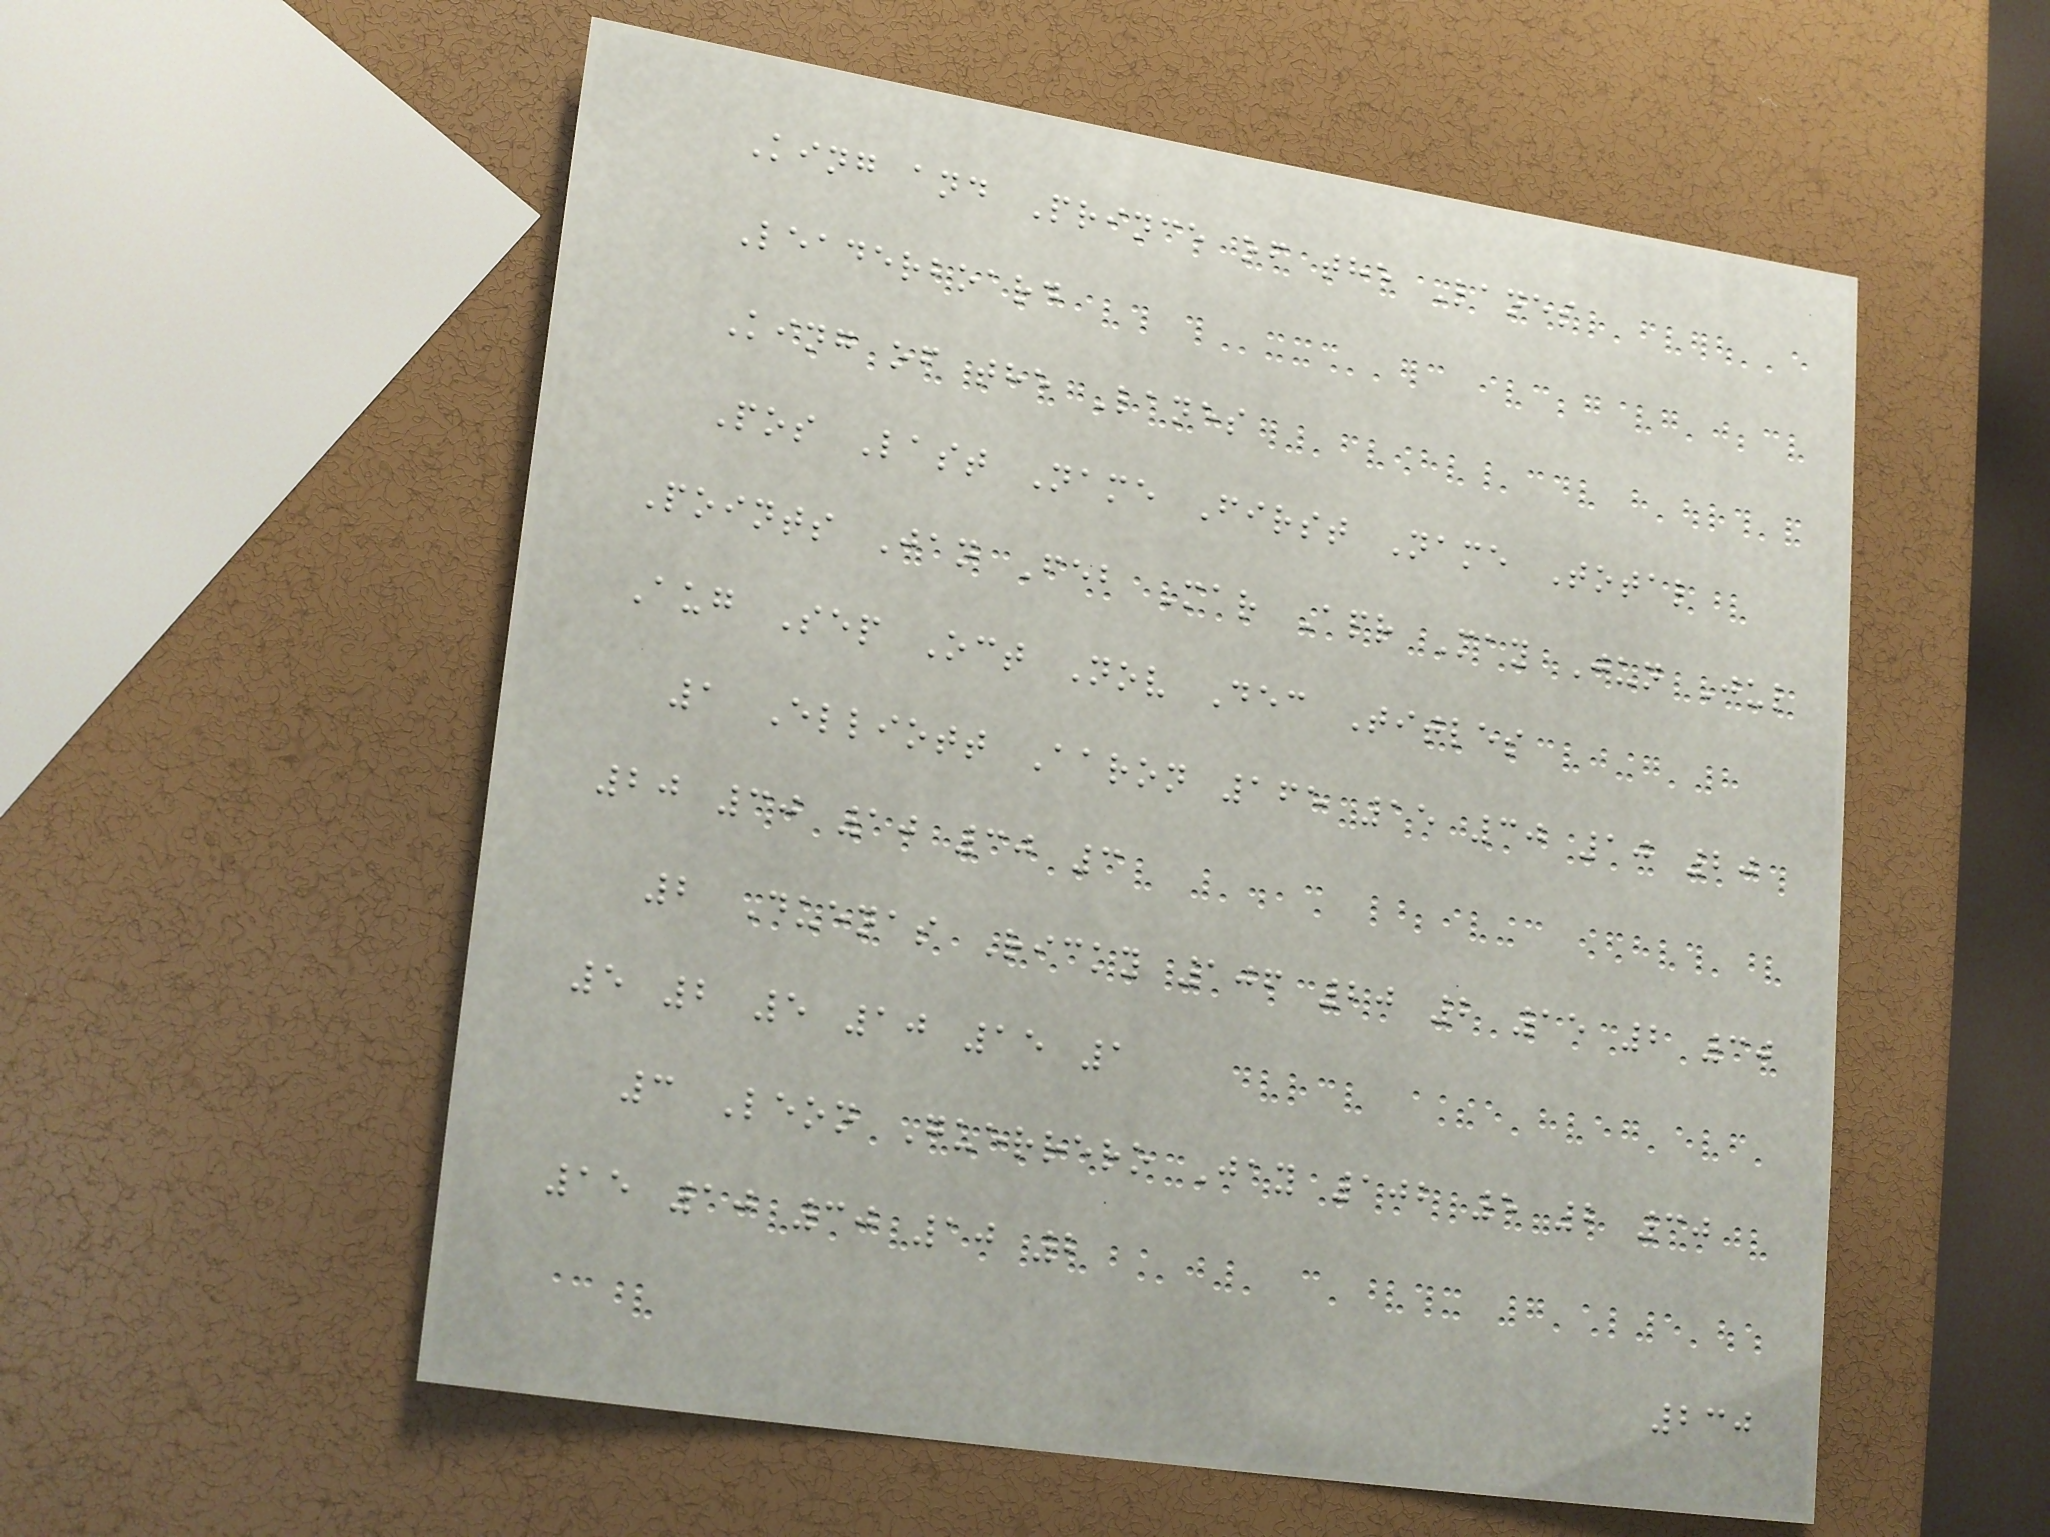King and Prince of the Lanes
Leaderboard
King of the Lanes
Pos Last Name First Name Total
Points Jan Feb Mar Apr May Jun Jul
Aug Sep Oct Nov Dec Titles
1 Elliott Aaron 165 15 30 10 20
20 30 10 30 3
2 Duenas Ricky 106 20 2 15 2 30
5 2 5 10 15 1
3 Leon Guerrero Jay 102 5 2 30
15 10 30 10 2
230
